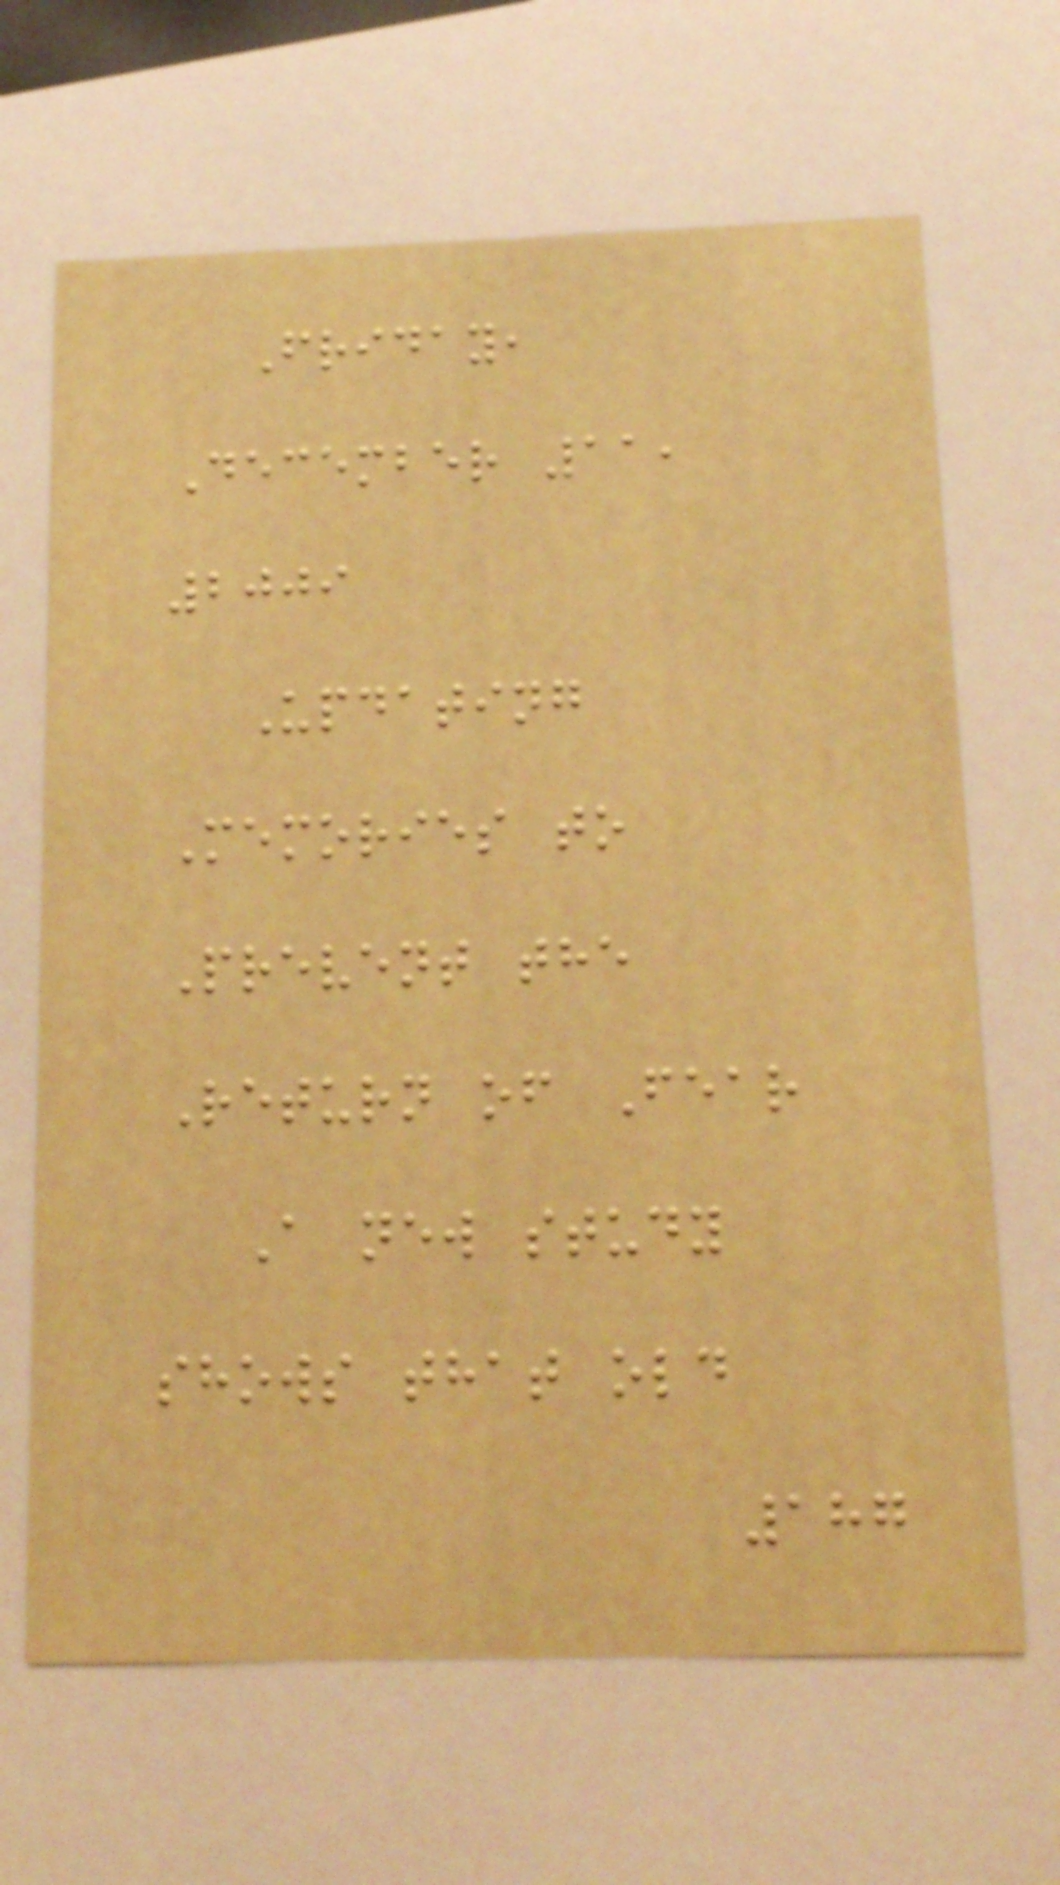Friday,
December 11,
2009
Updating
Memories to
Prevent the
Return of Fear
A new study
shows that old
187
